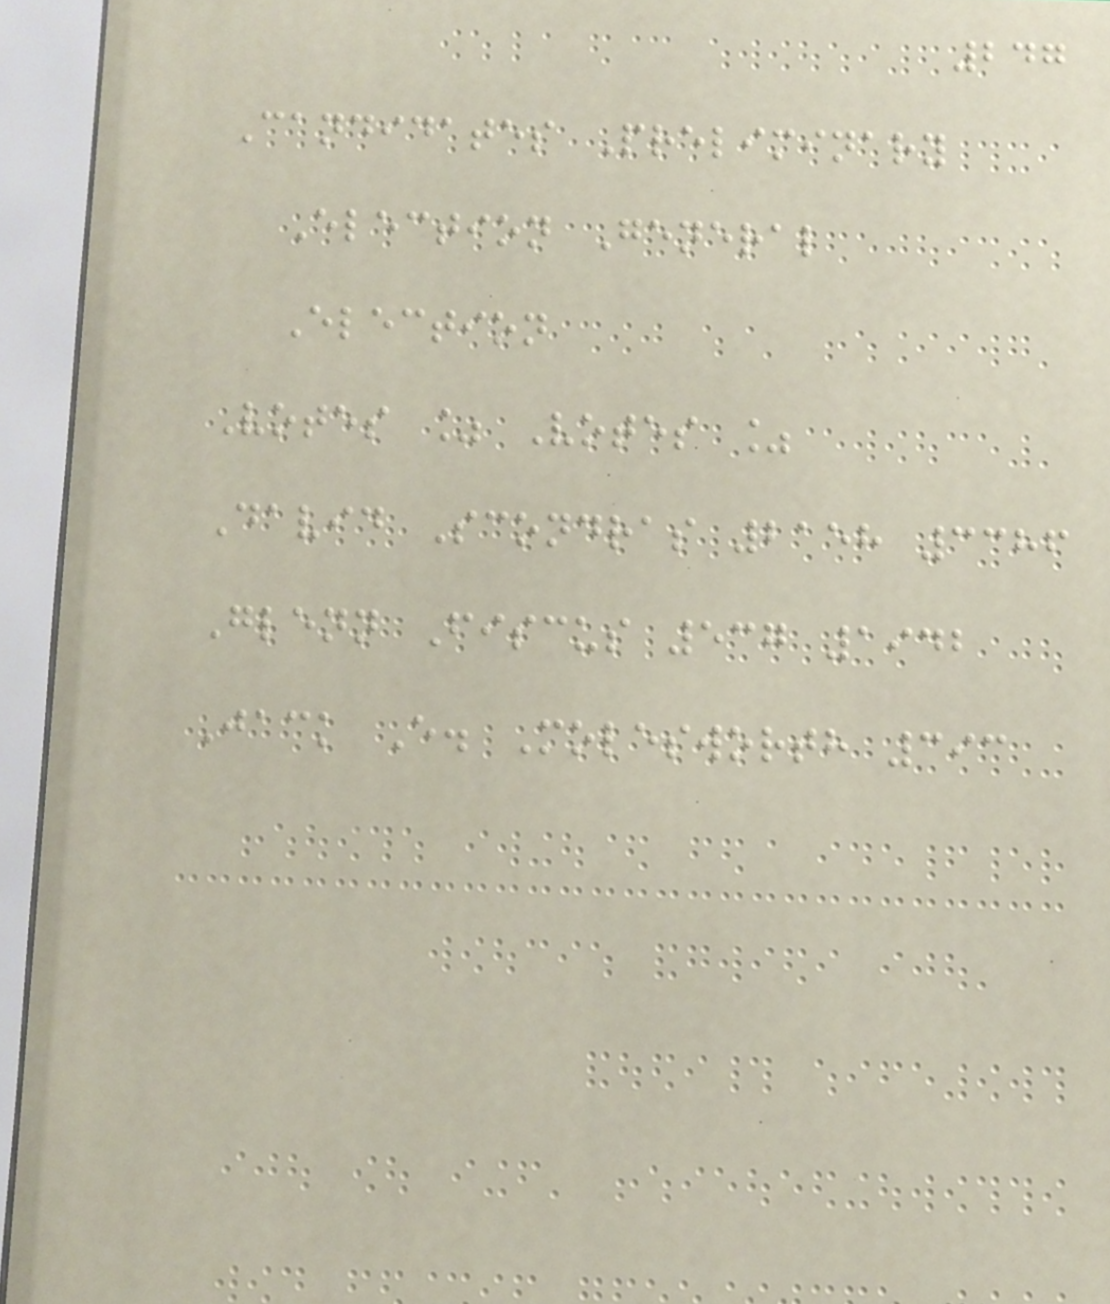247
Candidates Preliminary
Election General
Election
Votes % Votes %
David Scondras 2158 3386
Glenn Fiscus 537 1942
Jack E. Molesworth 393
